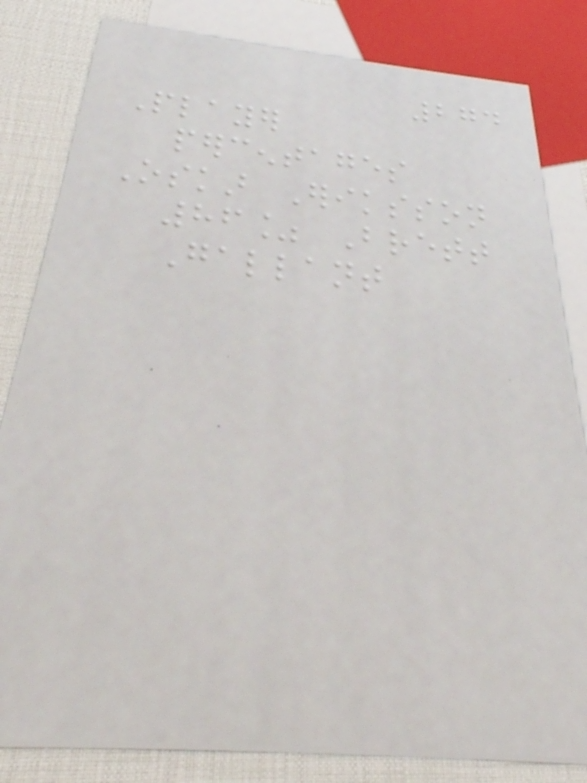274
Player
percentages
Oskar Eriksson
86% Brett
Gallant
